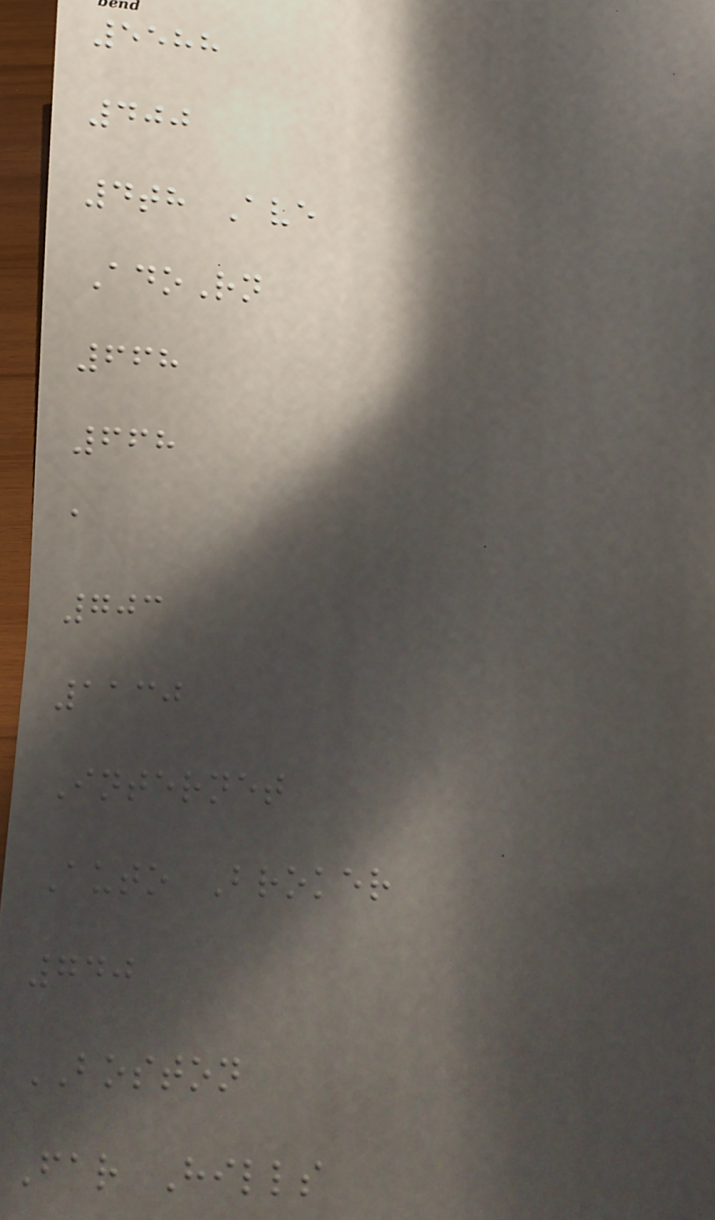5588
400
4th Ave
AdoRn
668
668
a
703
1130
Internet
Auto Broker
740
BOSTON
Far Hills
